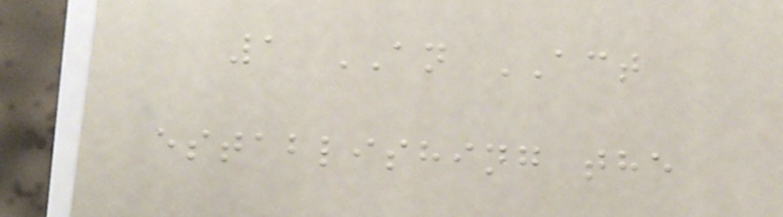1 AN ACT
establishing the
